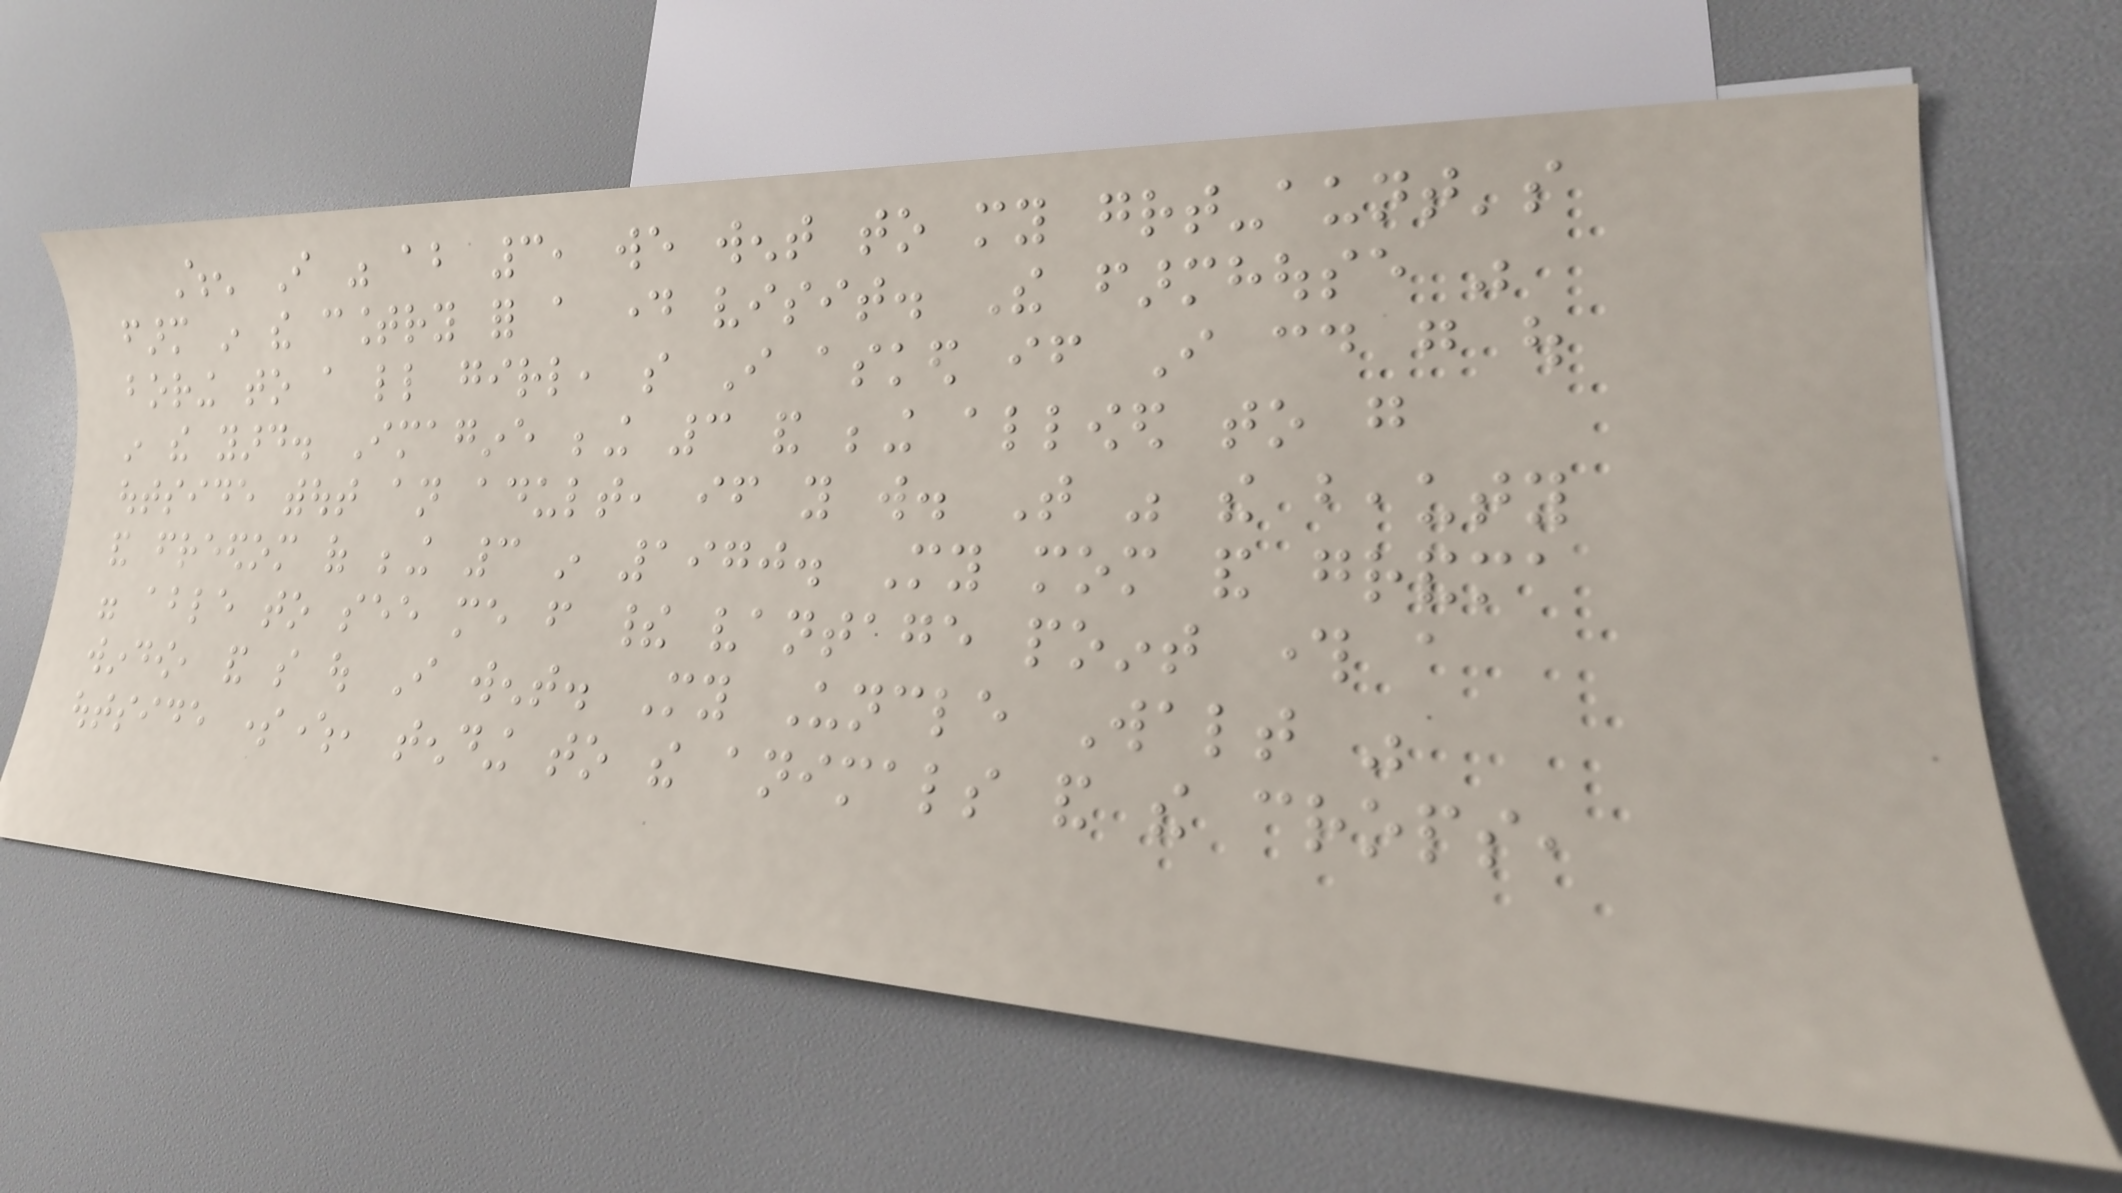When I was about 3, we went to my great-aunt's
farm in the country for a day visit. The farmhouse was
boring to a little girl, so I asked if I could go out
in the yard. Imagine being 3 and being allowed to go
outside without an adult, if you will. That was the beauty
and freedom of being 3 in 1970. My mom and grandma
were able to see me from their vantage point through a
window, and so out I went. My Uncle Walt was
outside somewhere, tending to the animals and the crops,
